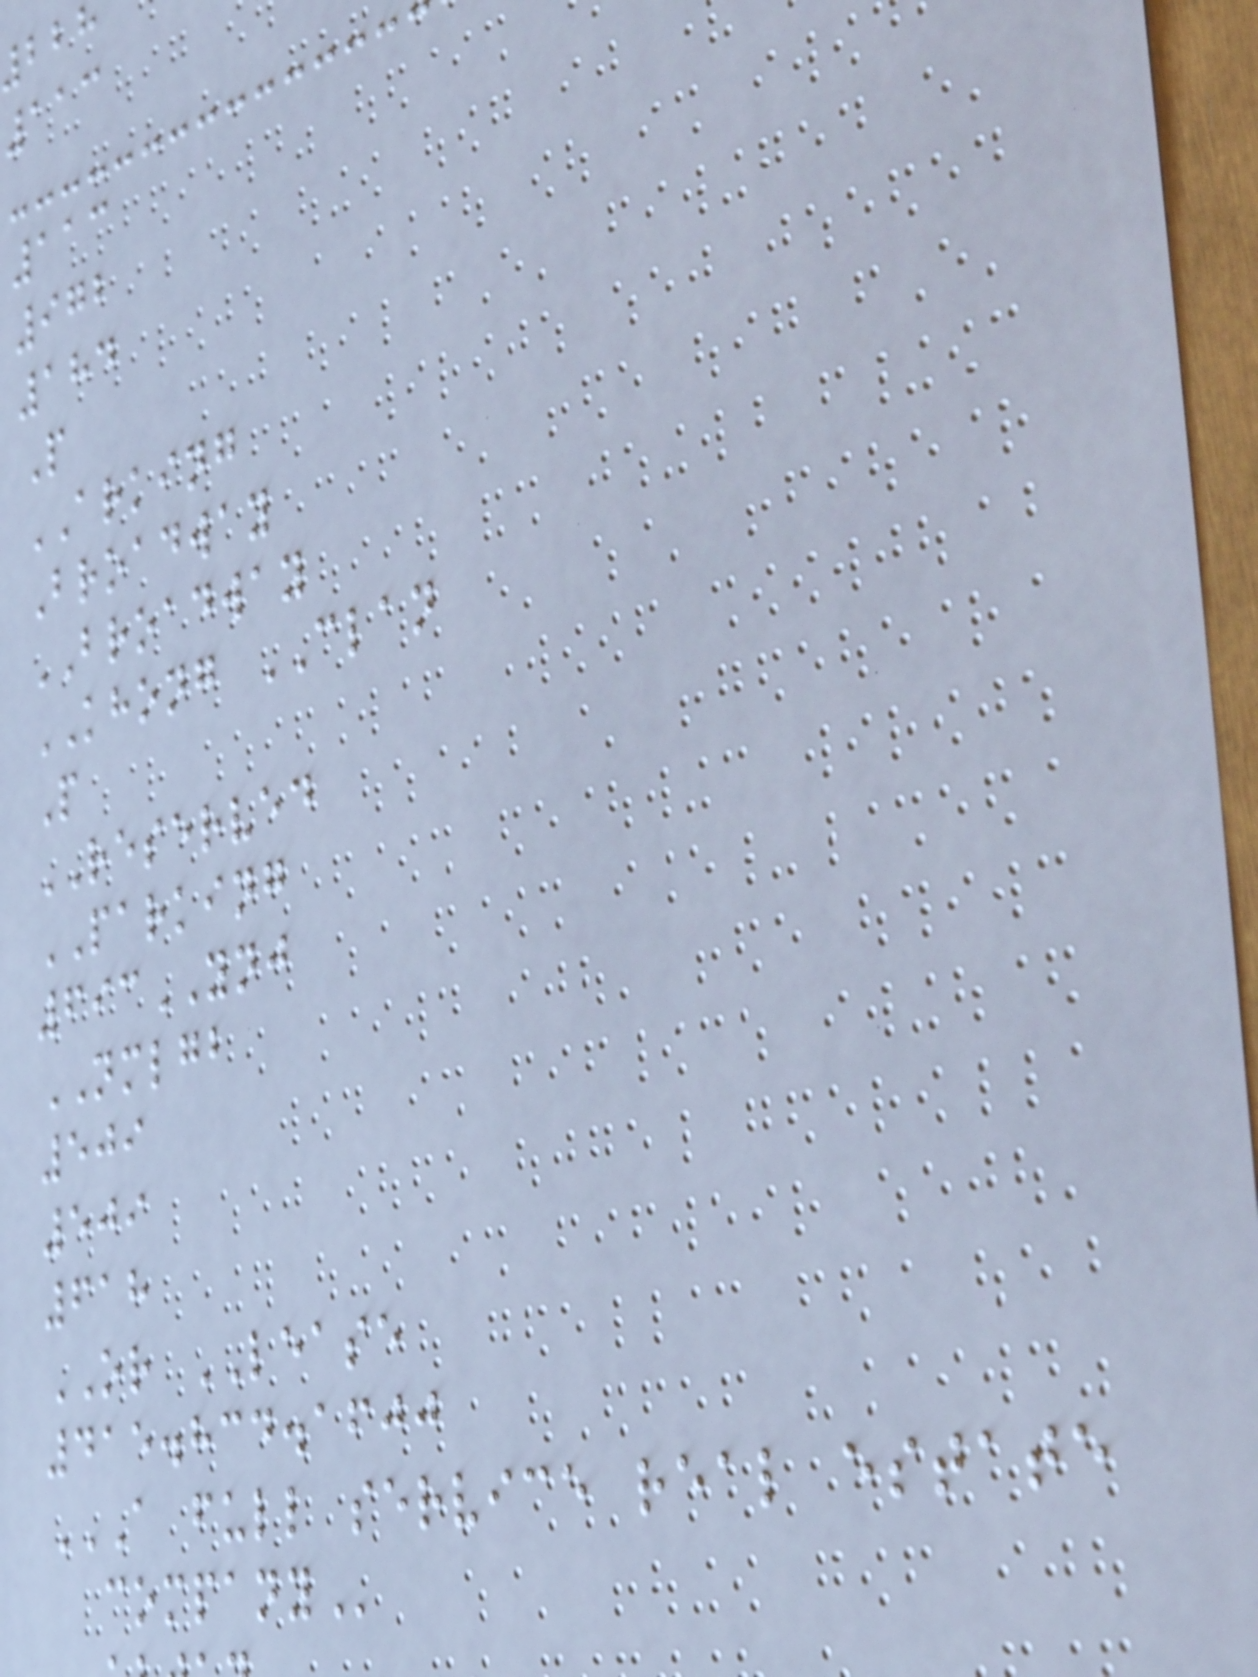113
113
972
184
P
ARKING
Broadway
BROADWAY
KHONG CLAN
P
RESERVED
PARKING
693YNJ
NMLGB
509
509
618
OR LEASE
415.834.1600
A FULL SERVICE REAL ESTATE
